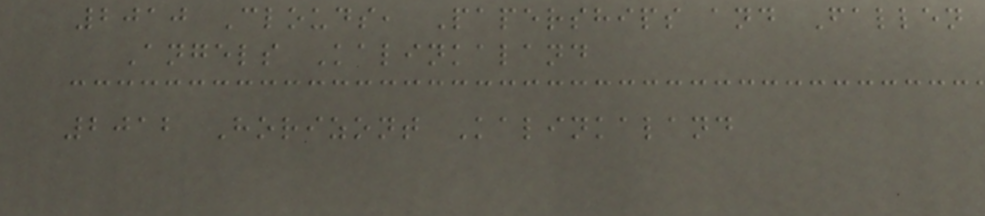2010 Clouds, Paperships and Fallen
Angels Kalinkaland
2012 Horizont Kalinkaland
